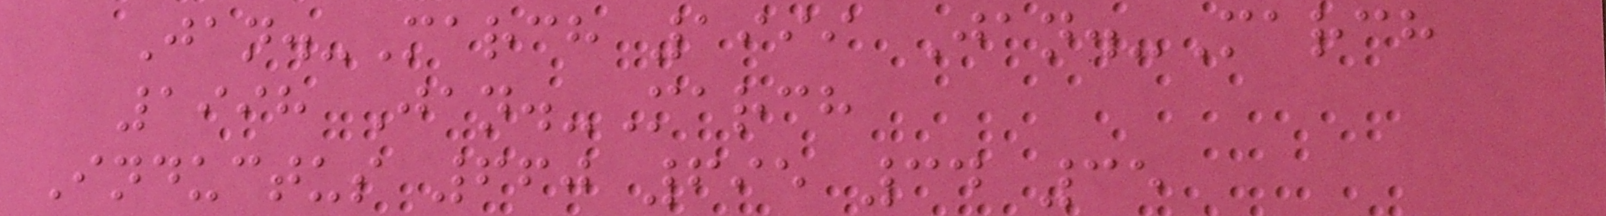Jan.-March 1999 Jan.-March
1998 Jan.-March
Inductus 660 695 34 35
